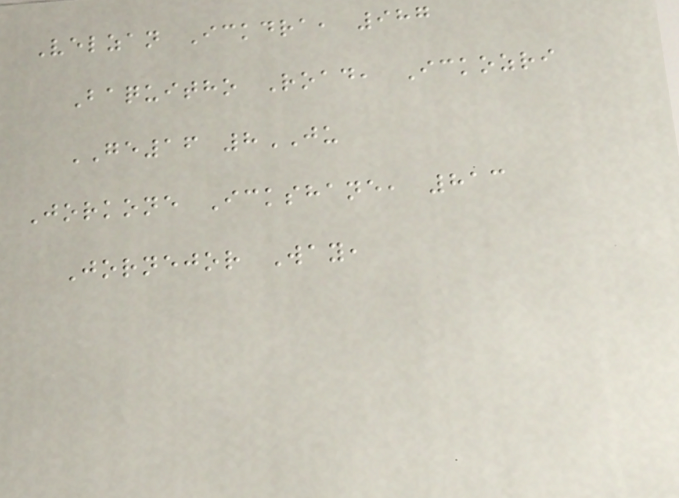Velzan Ickdra, 987
Baquitho Road, Ickozri
GE16 8JU
Jorkone Ickshane, 813
Jornejor Way,
